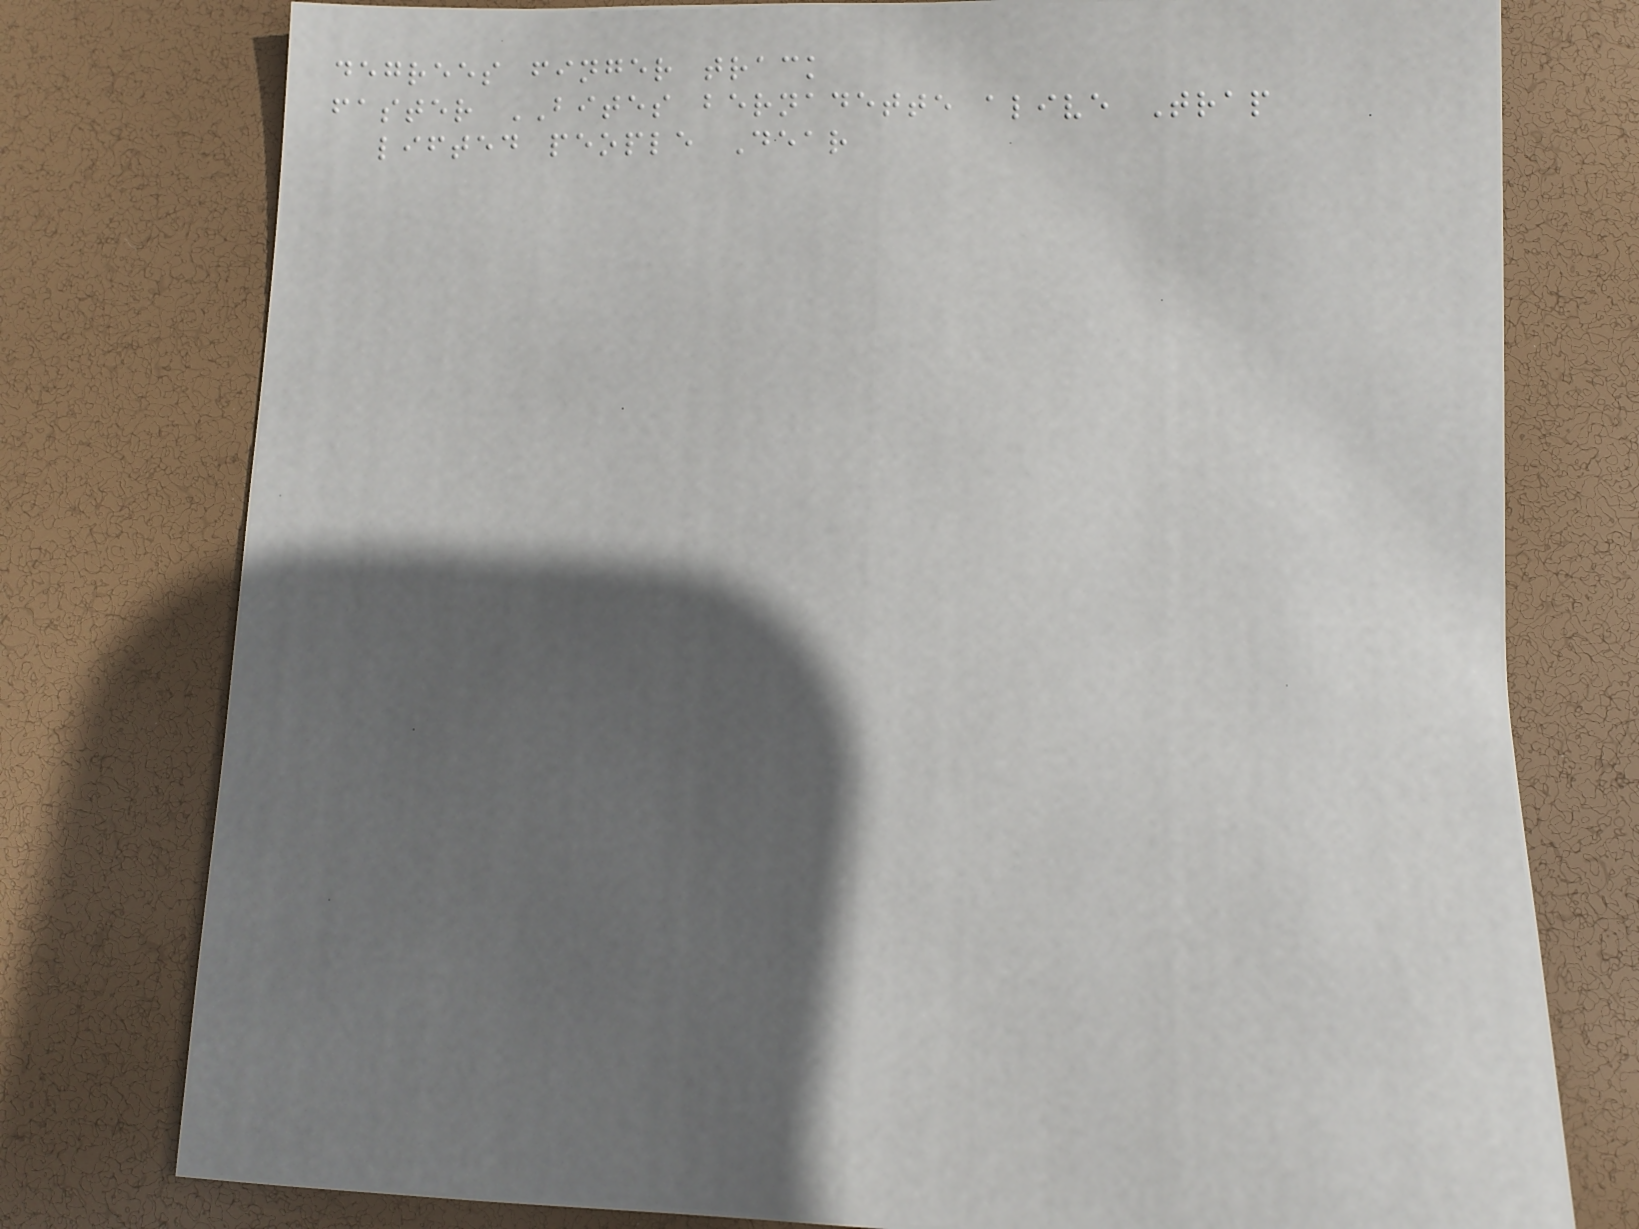degrees finger track
faster BITES bernadette alive Trap
lifted people Dear
